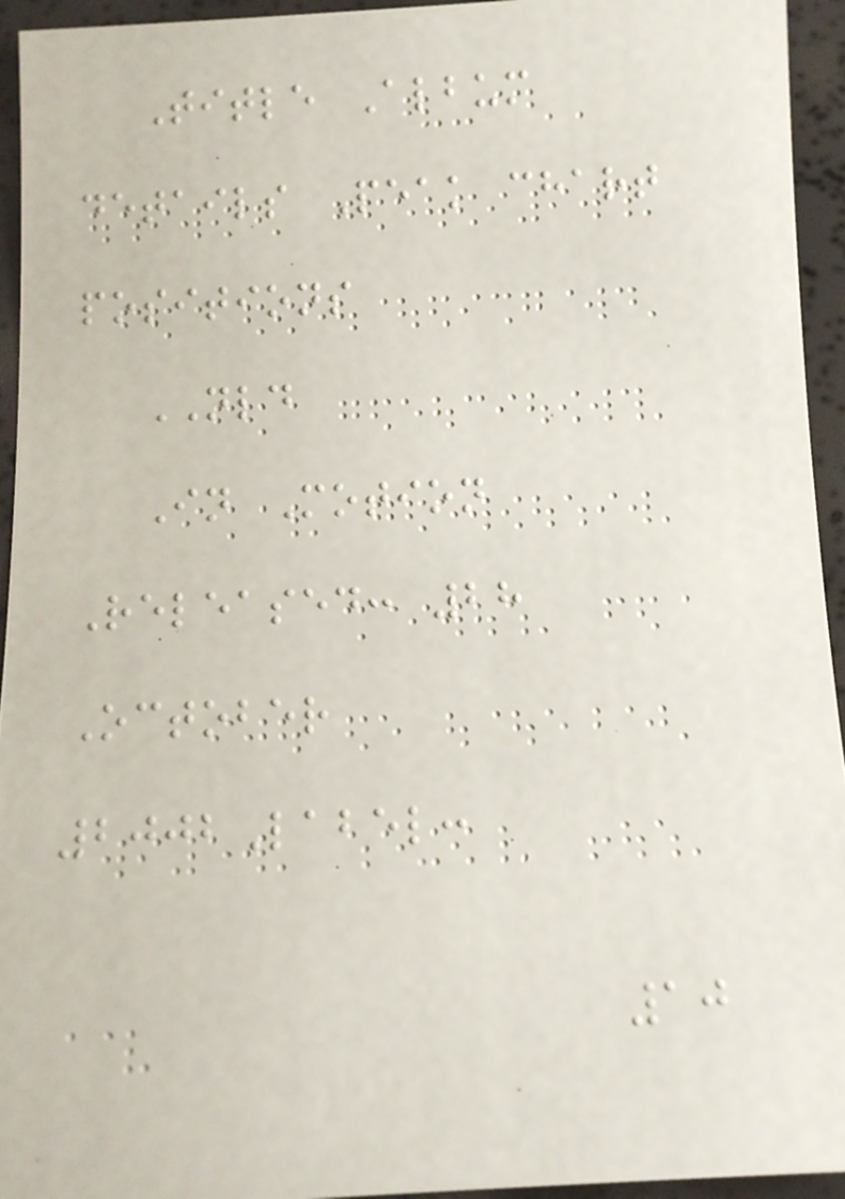Title Album
details Peak chart
positions
NLD
In Motion
Released: 28
October
2002Label:
10
